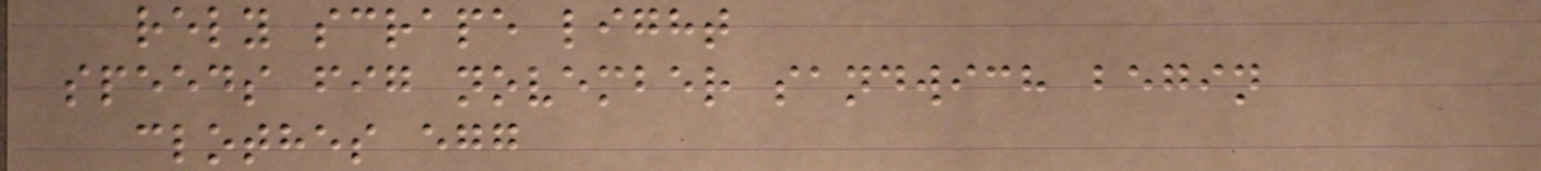rely scrape light
speeds fig november sandwich begin
clothes egg
